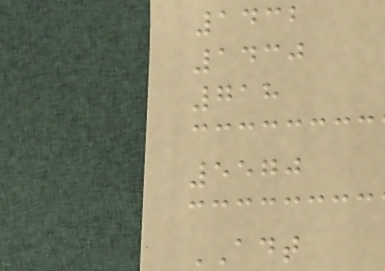1432
1430
718
5570
ADT
